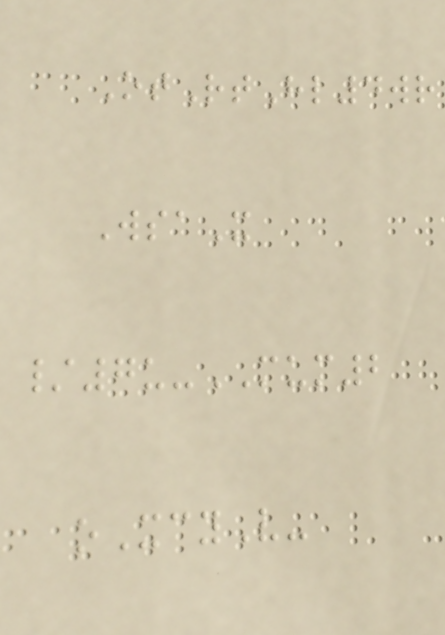OtRtHl4wr
WsaX
/7u-MUM2
oXcyV-
